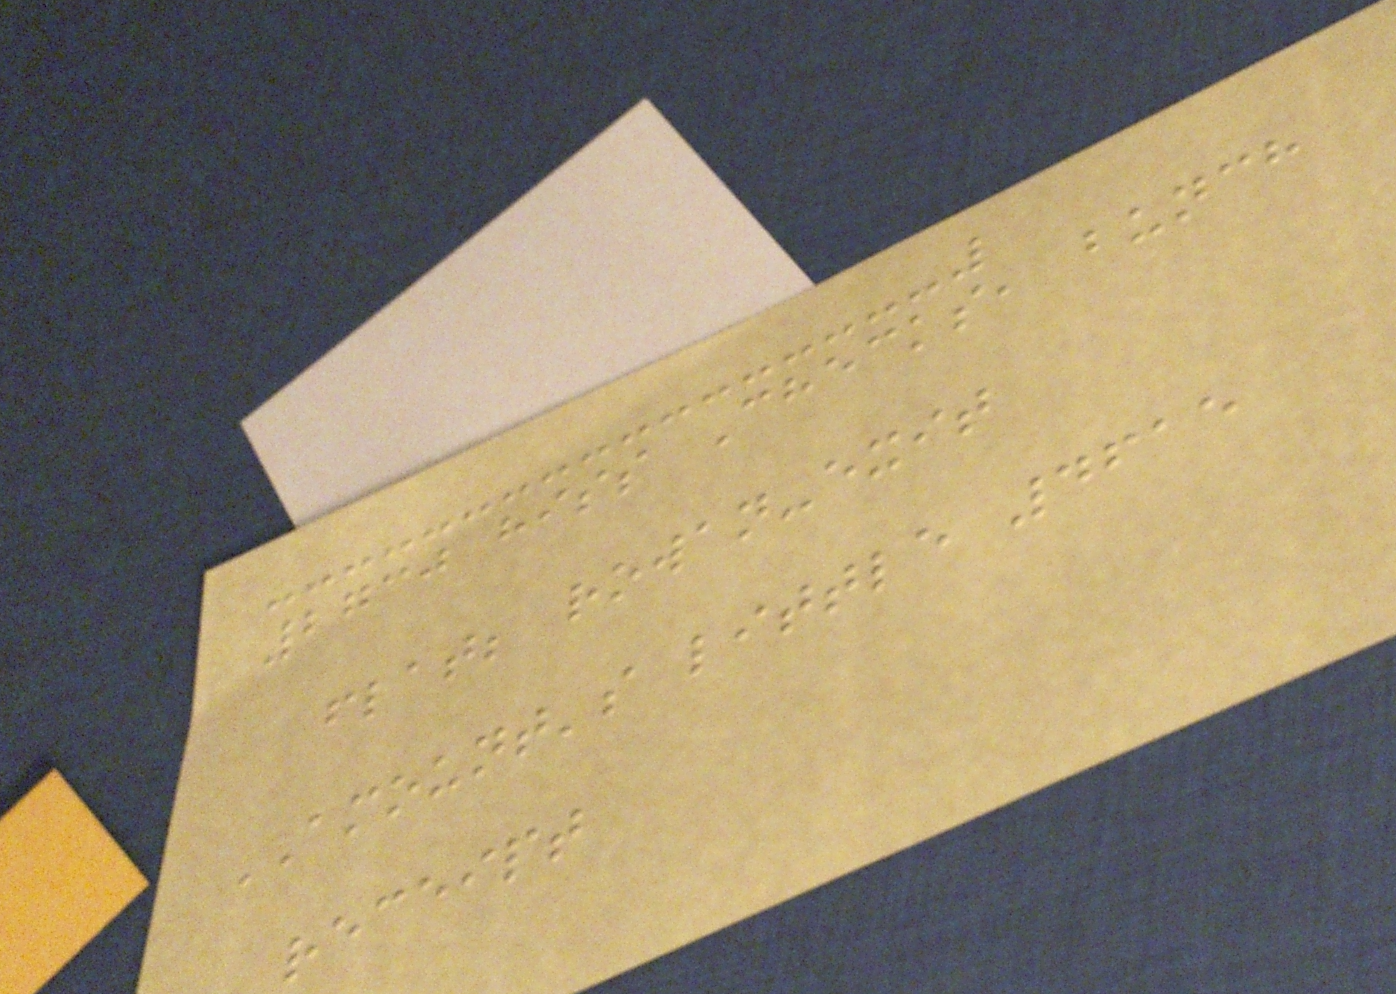2730 hiss Checks, bunch
flat; rowan-exit
AMOUNT's little 4615
receipt
